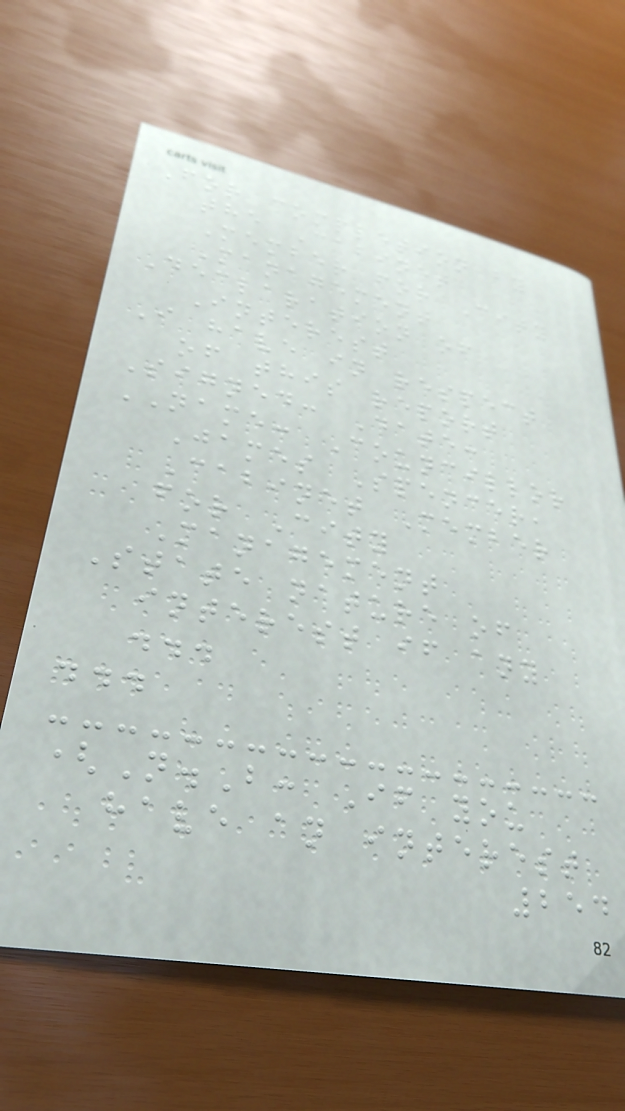For completion by
the Cabinet
Member for City
Management
Declaration of
Interest
I have in respect
of this report
Signed: Date:
NAME: Councillor
James Spencer,
Cabinet Member
for City
Management
State nature of
interest if any
...
...
(N.B: If you
have an interest
254
